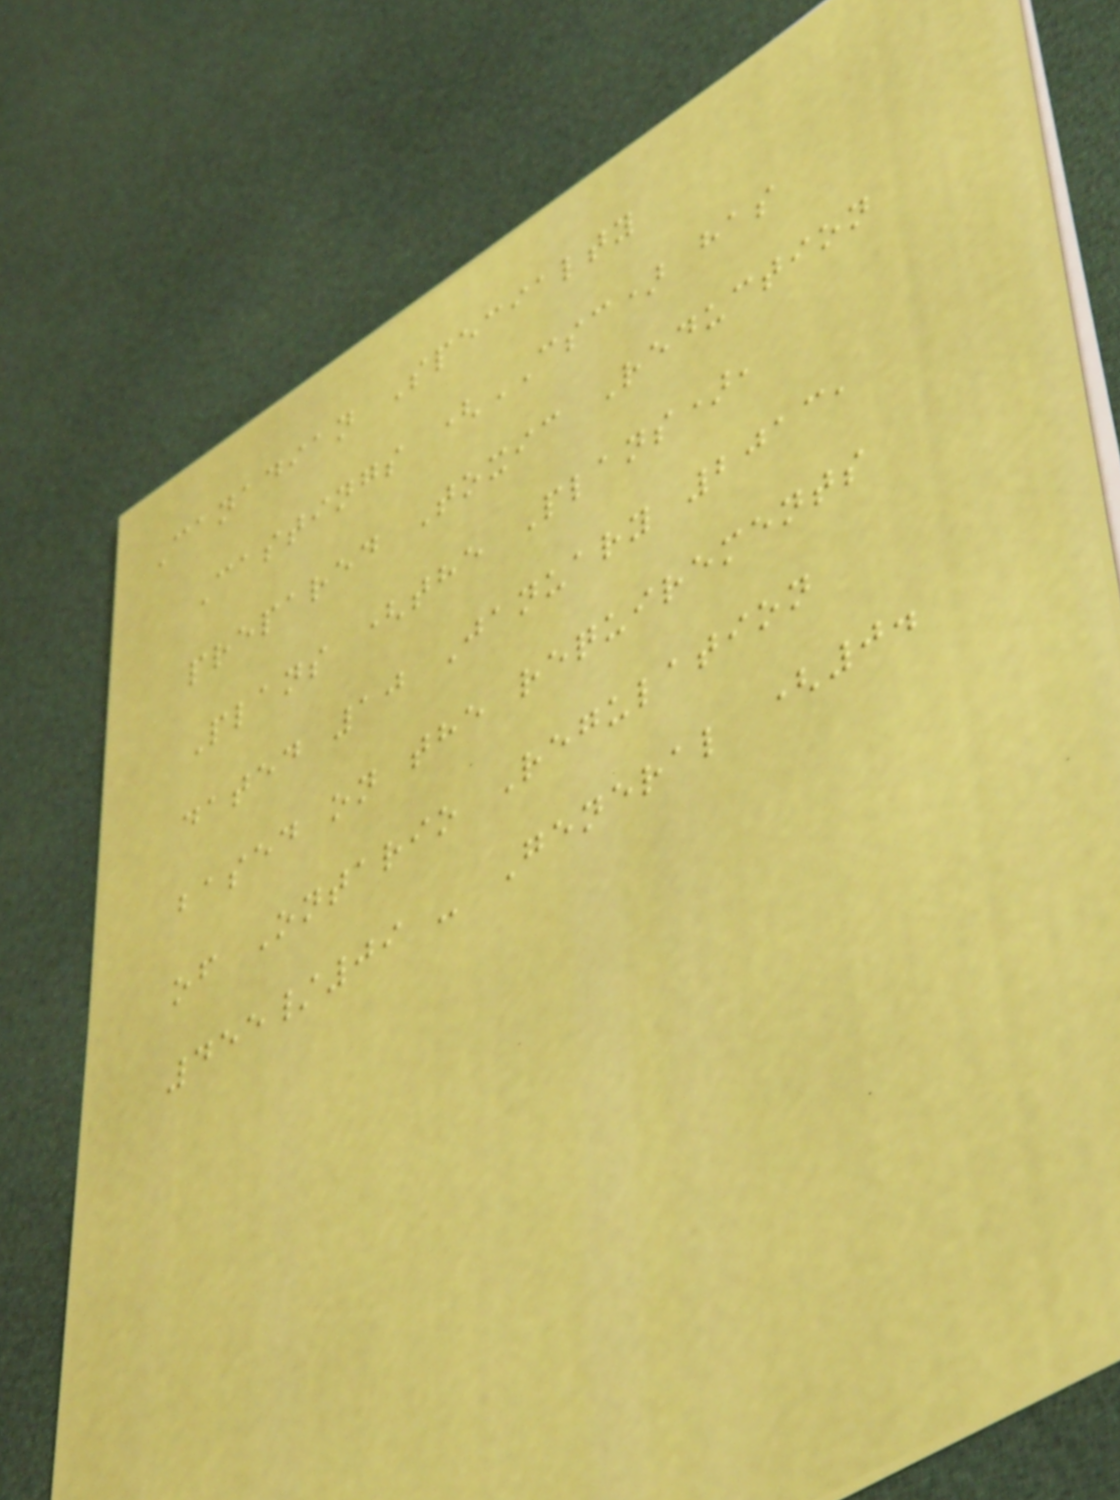Canadian Specialty
Castings (CSC) has
prepared Toxic Reduction
Plans (the Plans),
dated 10 January 2013,
based on the requirements
of Ontario Regulation
455/09 - General (0.
